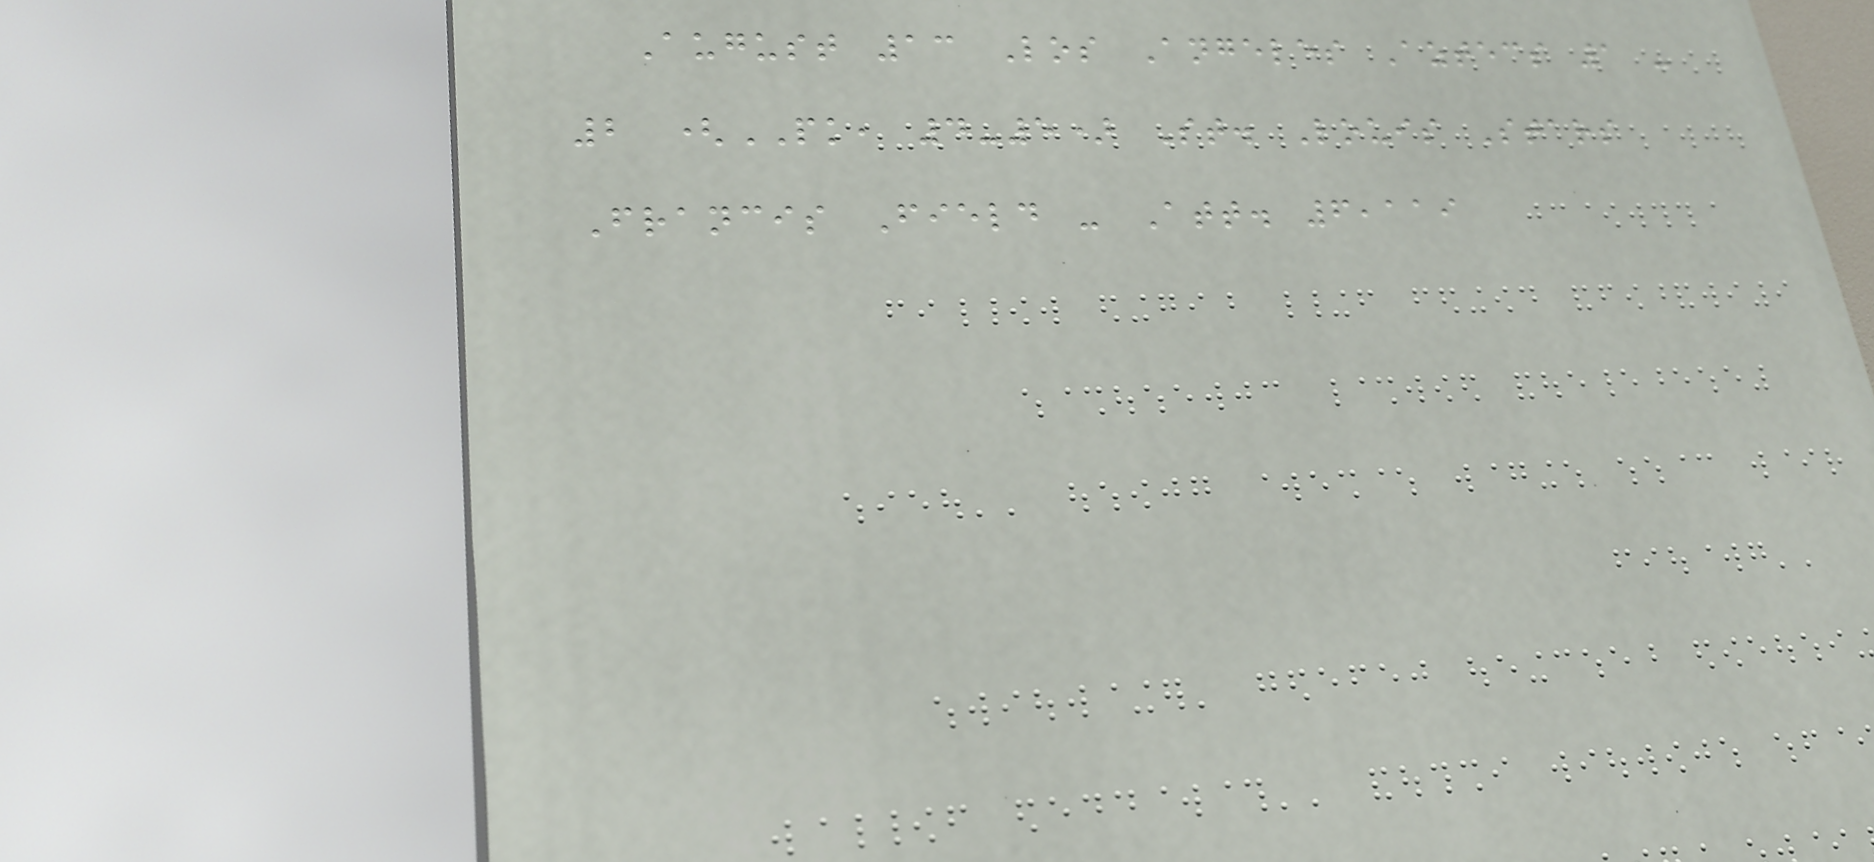August 13 Los Angeles Aztecs 1 -
2 (PK, 4-5) St. Louis Stars
Francis Field - Att. 6,119
